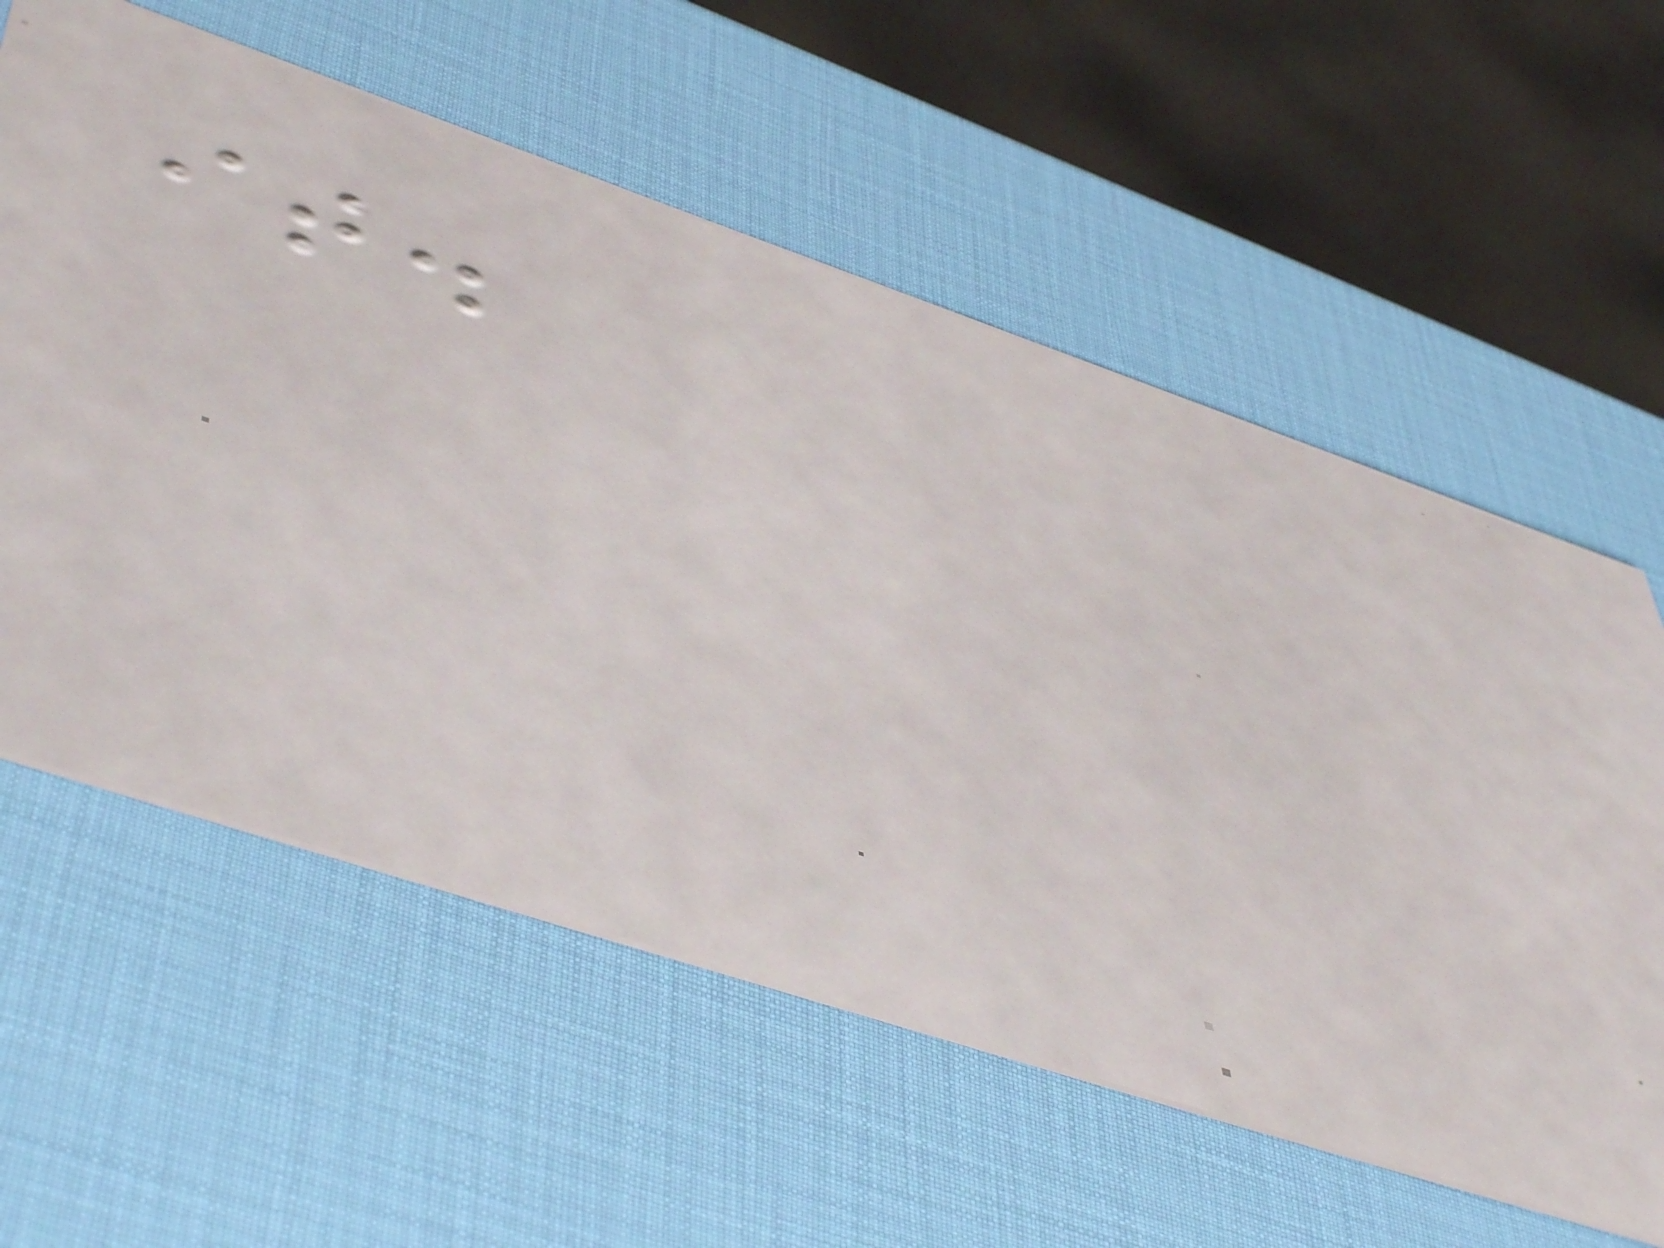it.
